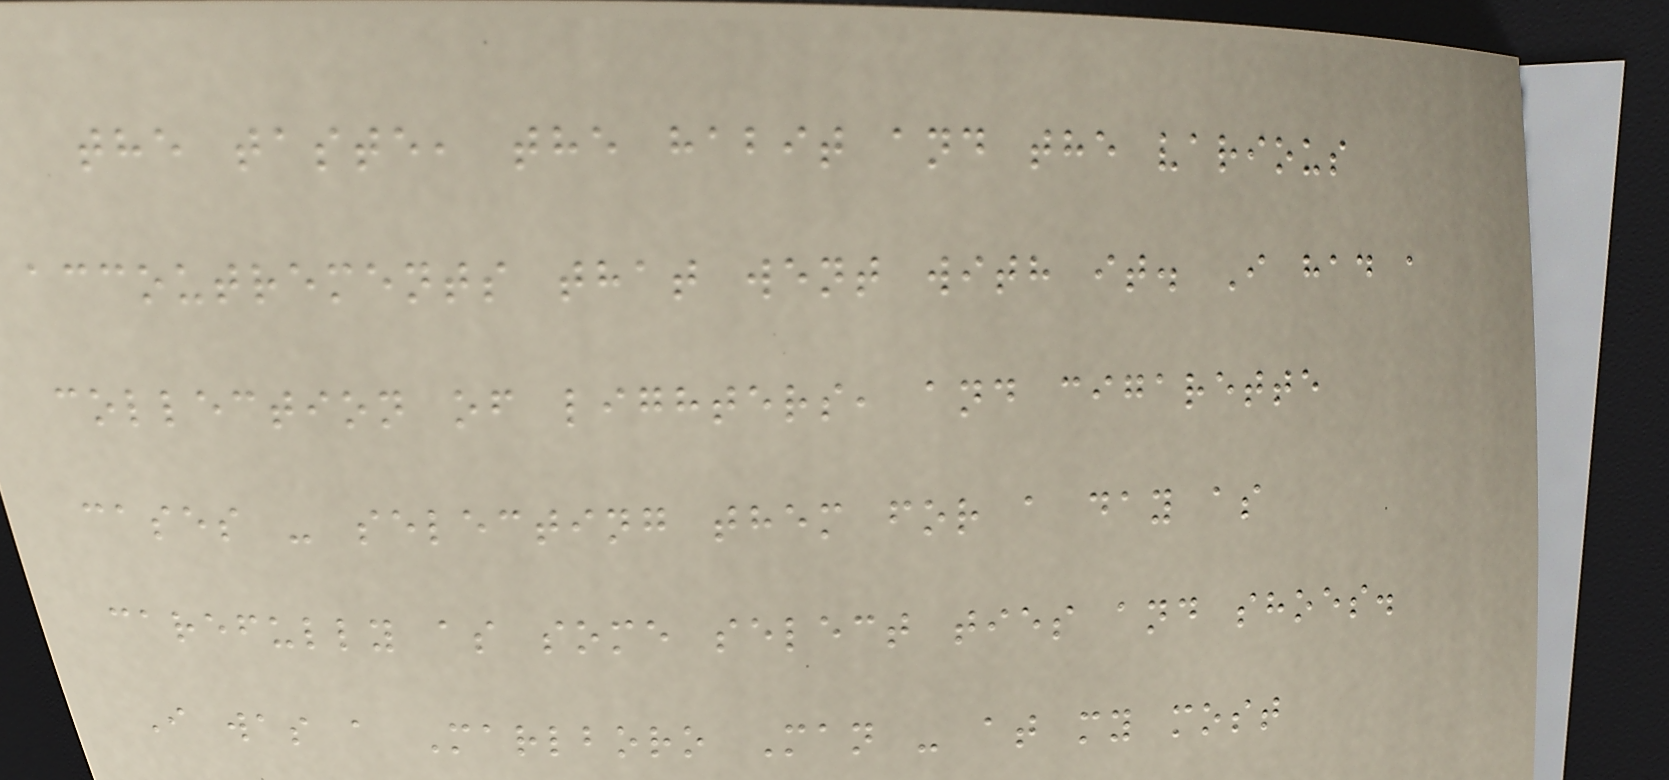the taste, the habit and the various
accoutrements that went with it. I had a
collection of lighters, and cigarette
cases - selecting them for a day as
carefully as some select ties and shoes.
I was a Marlboro Man - at my most
